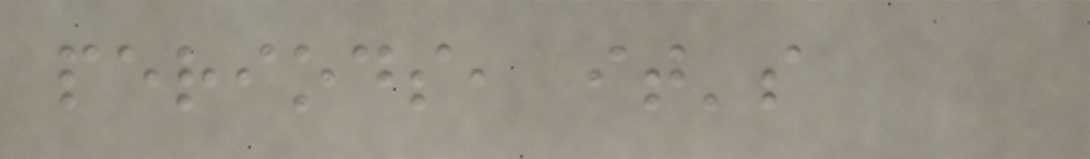periods, it's
